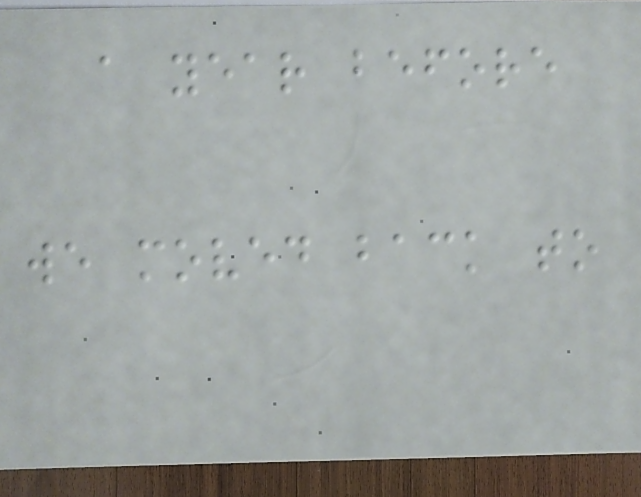a year before
we moved back to
